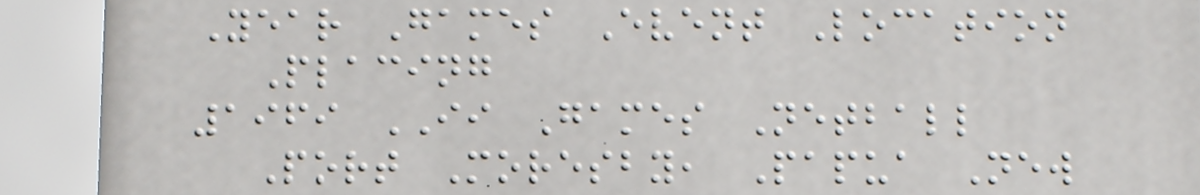Year Games Event Location
Placing
1969 II Games Netball
Port Moresby, Papua New
